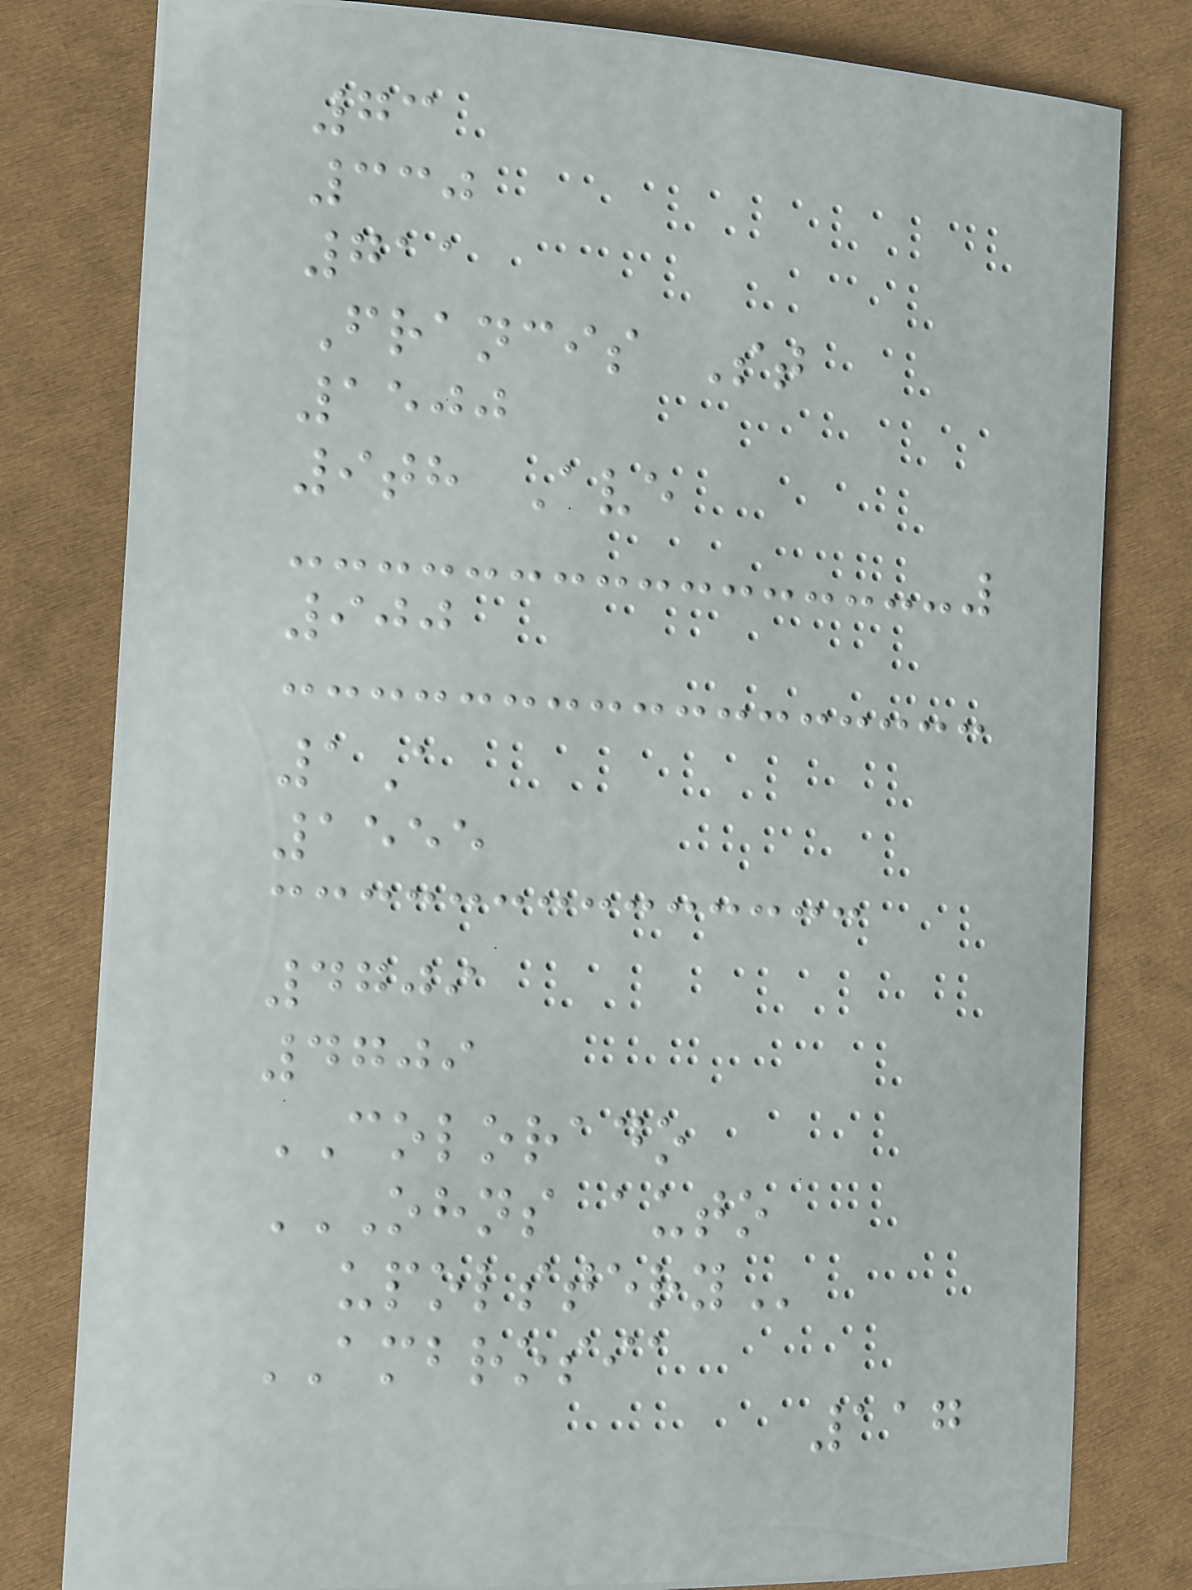73
330
711
Francis St
1500
9th Ave
900
1A
1555
4709
4709
COLORADO
OHNS AUTO
UPOLSTERY
AMBROSIA
117
